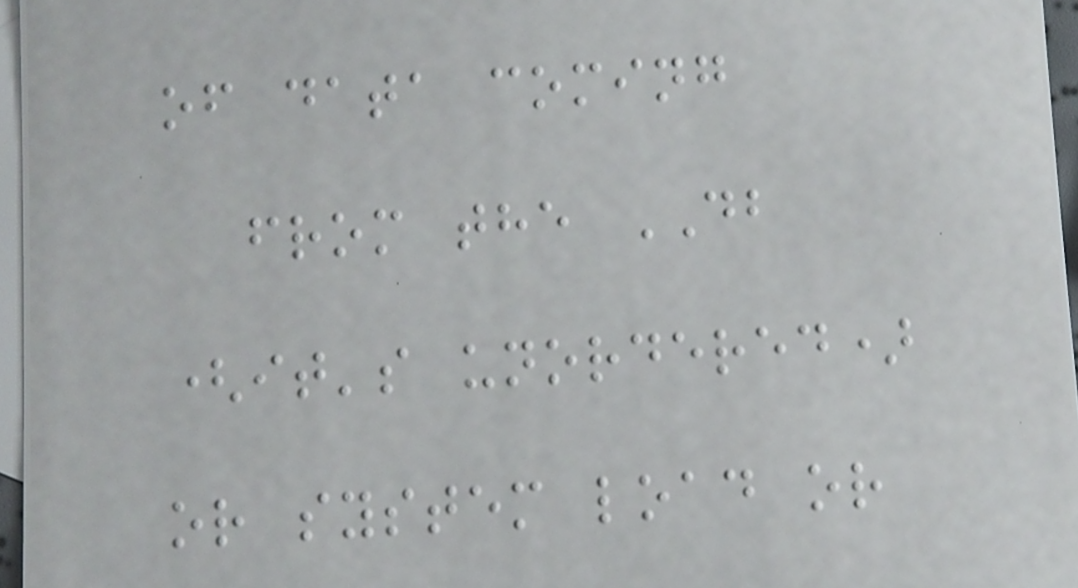of data coming
from the DB
(it's unordered)
or system load or
